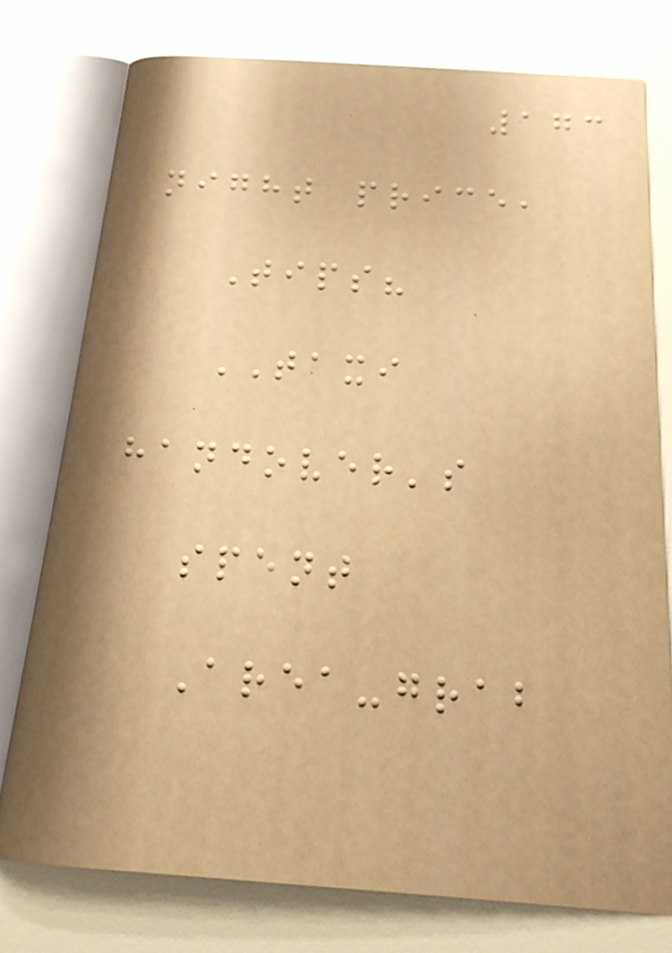173
night price,
Tips?
TAXI
handover's
spent
Area-grab
